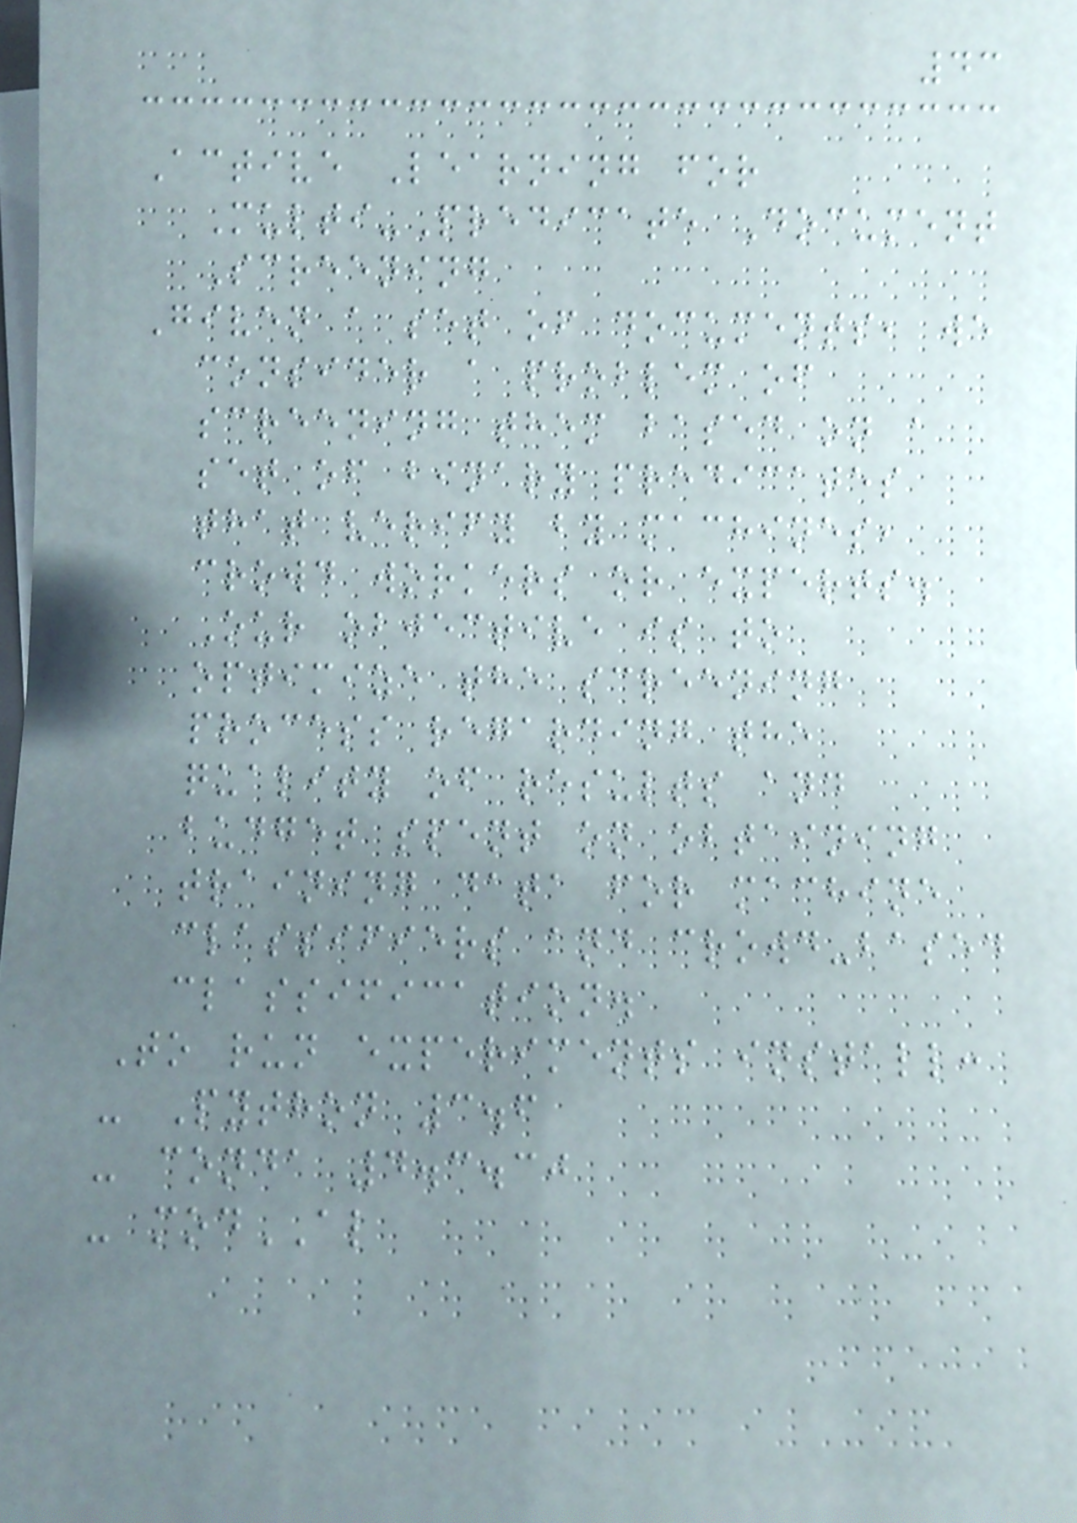43
Active Learning for
Multi-Predicate Document
Screening
Given a set of documents, we
consider a problem of
screening them based on a
set of binary predicates
that verify by machines,
crowd workers or experts.
Our objective is to
optimize the screening
process regarding the
quality of results and
budget spent on obtaining
training data for machine
classifiers and crowd-based
classification.
To run experiments install:
- Python 3.6
- conda 4.3.30
- modAL
